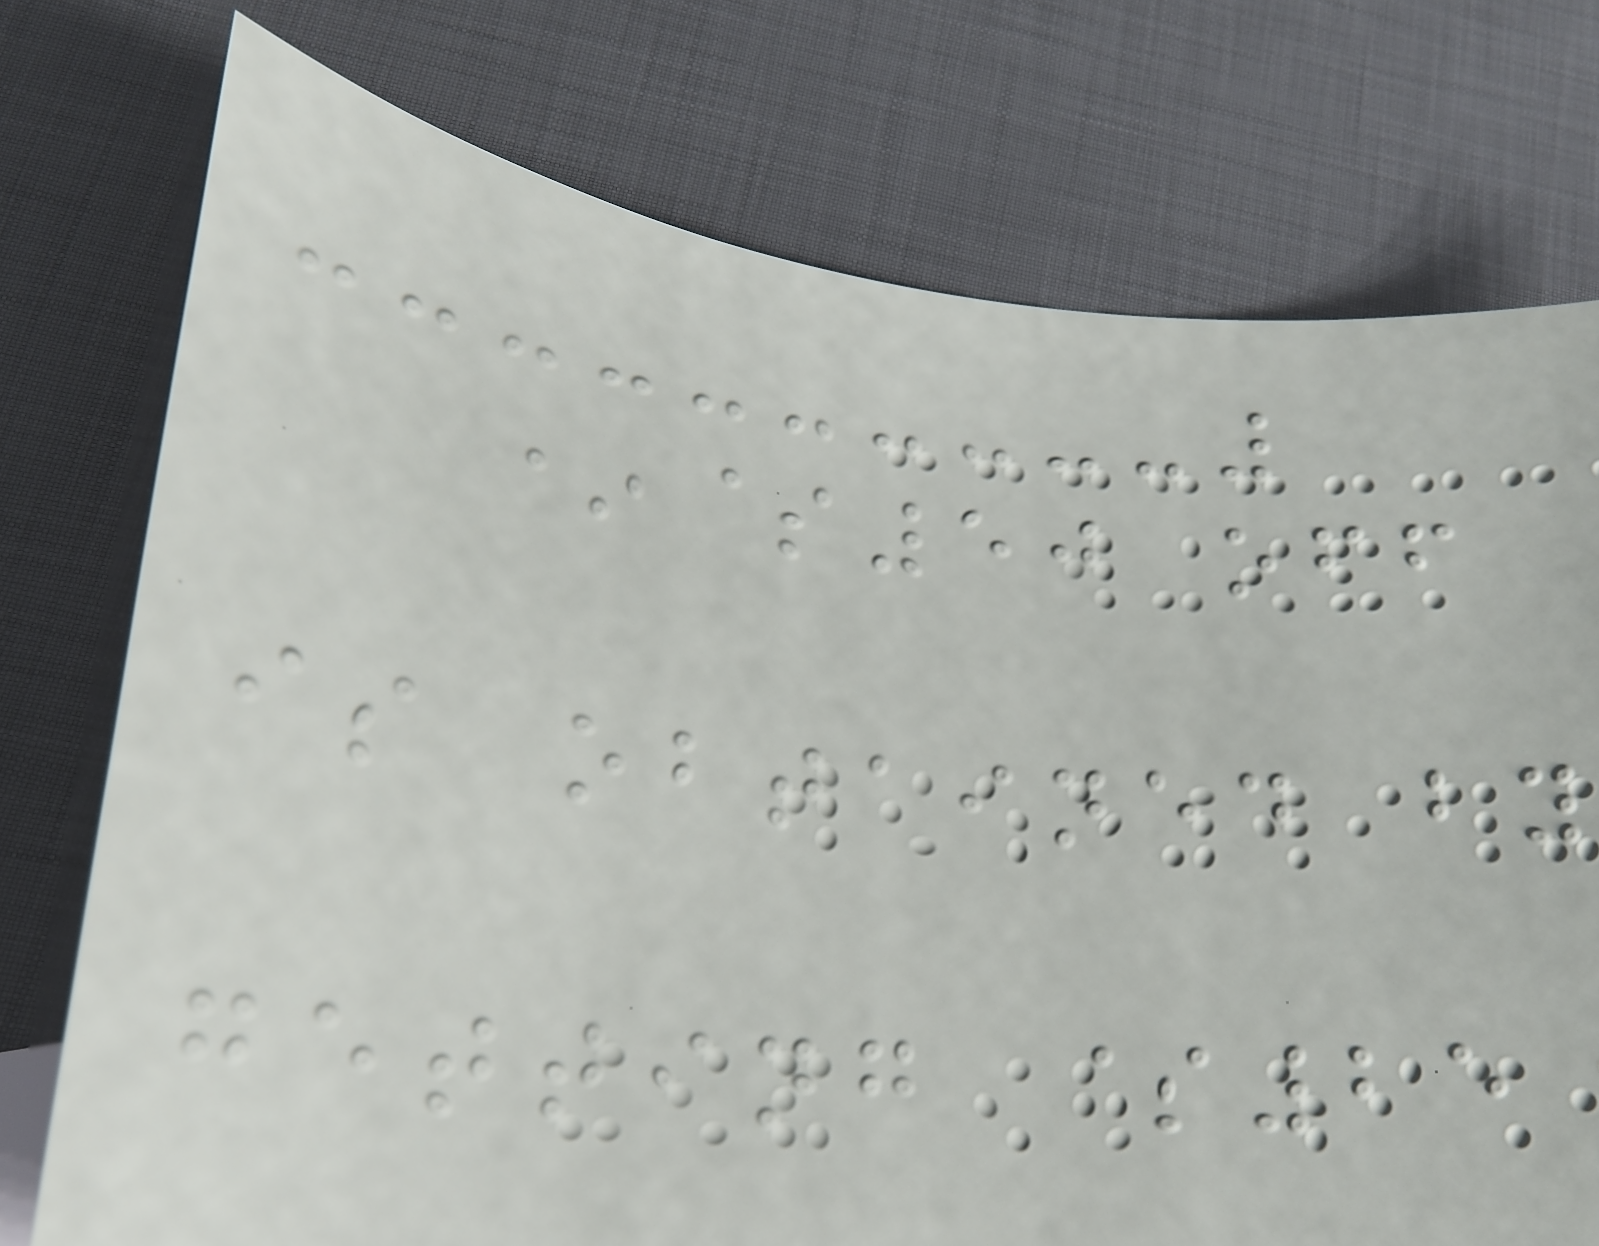*$50 off
is obtained by
getting $25
